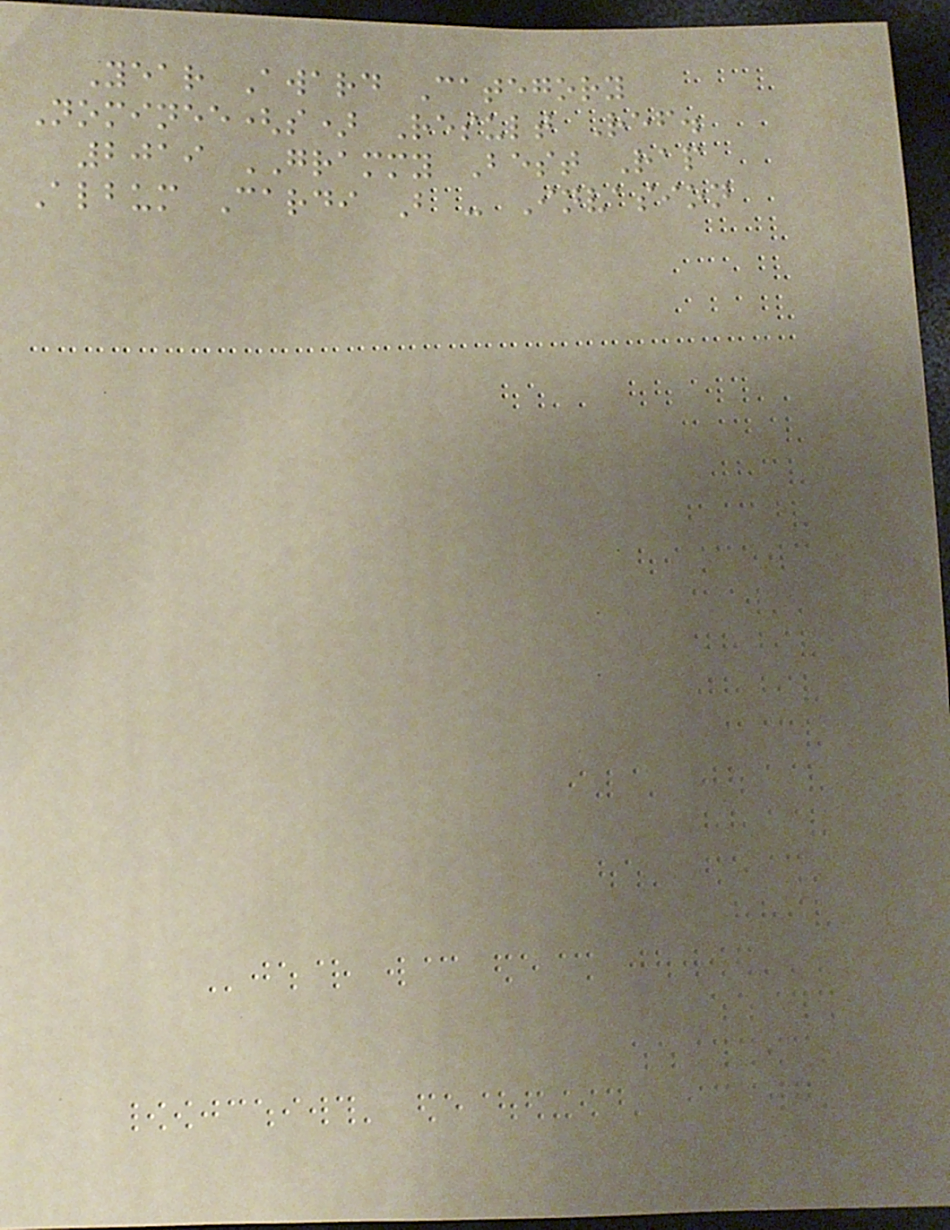Year Award Category
Nominee(s) Result Ref.
2019 GRAMMY Best Rap
Album Cardi B - Invasion
